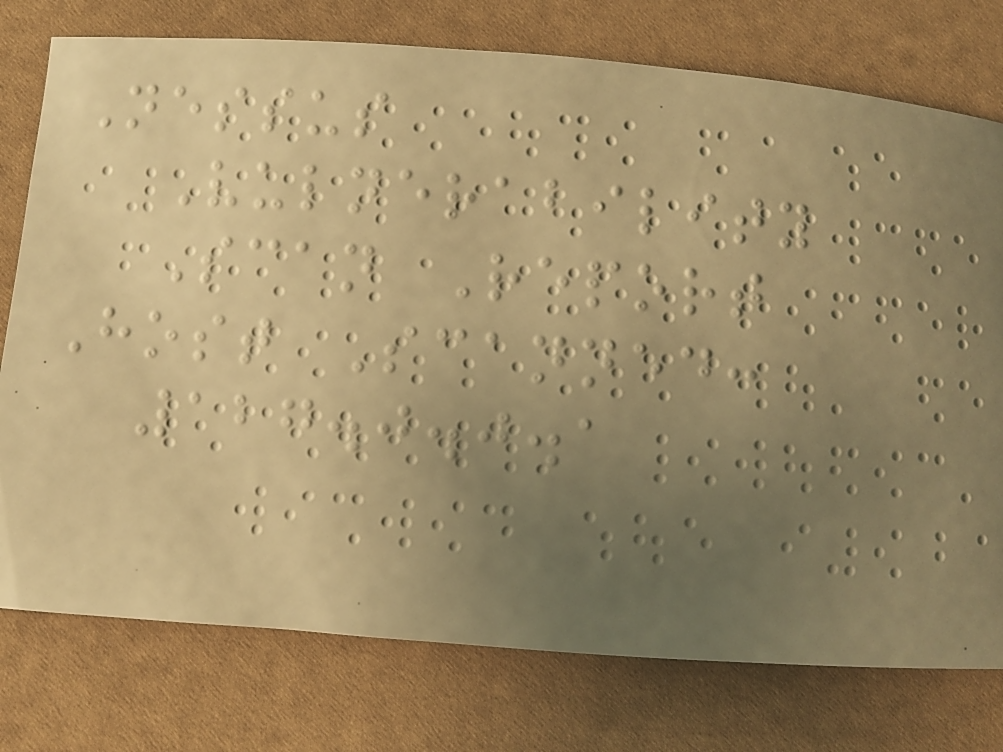Nessus
Vulnerability
Scan Report
Host Scanned:
127.0.0.1
